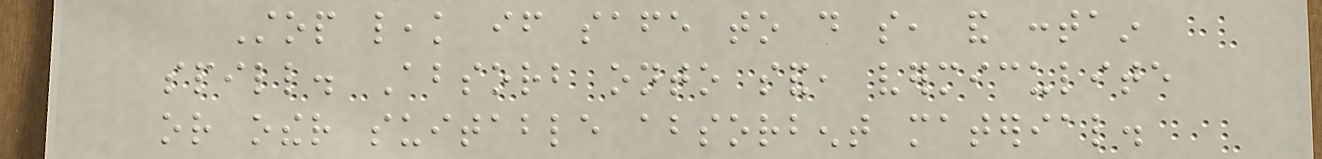Stop leak if safe to do so, and contain
spill. Absorb onto sand, vermiculite
or other suitable absorbent material.
